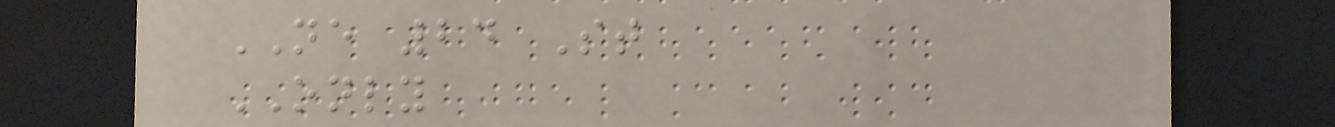NE 24 St
ONLY
